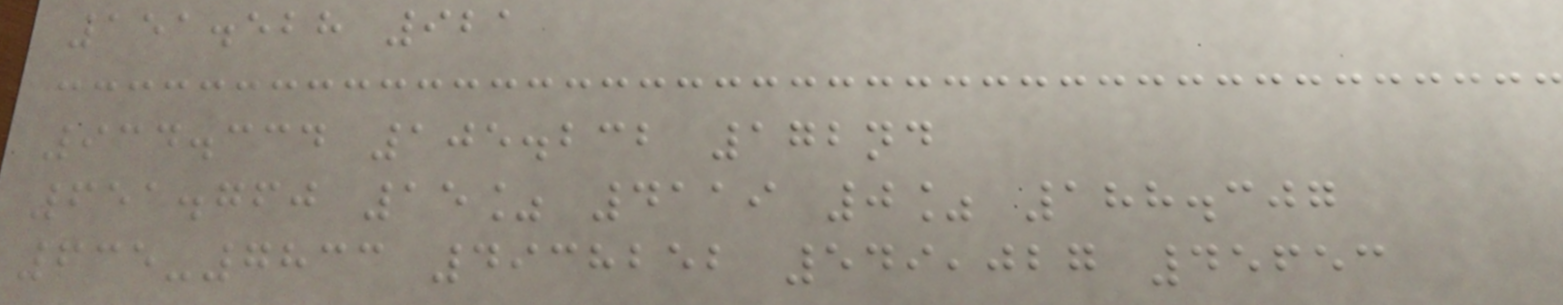151.528 921
934.334 105.232 172nd
651.760 15% 4119 0% 188.307
635-7833 4938252 549,027 45653
